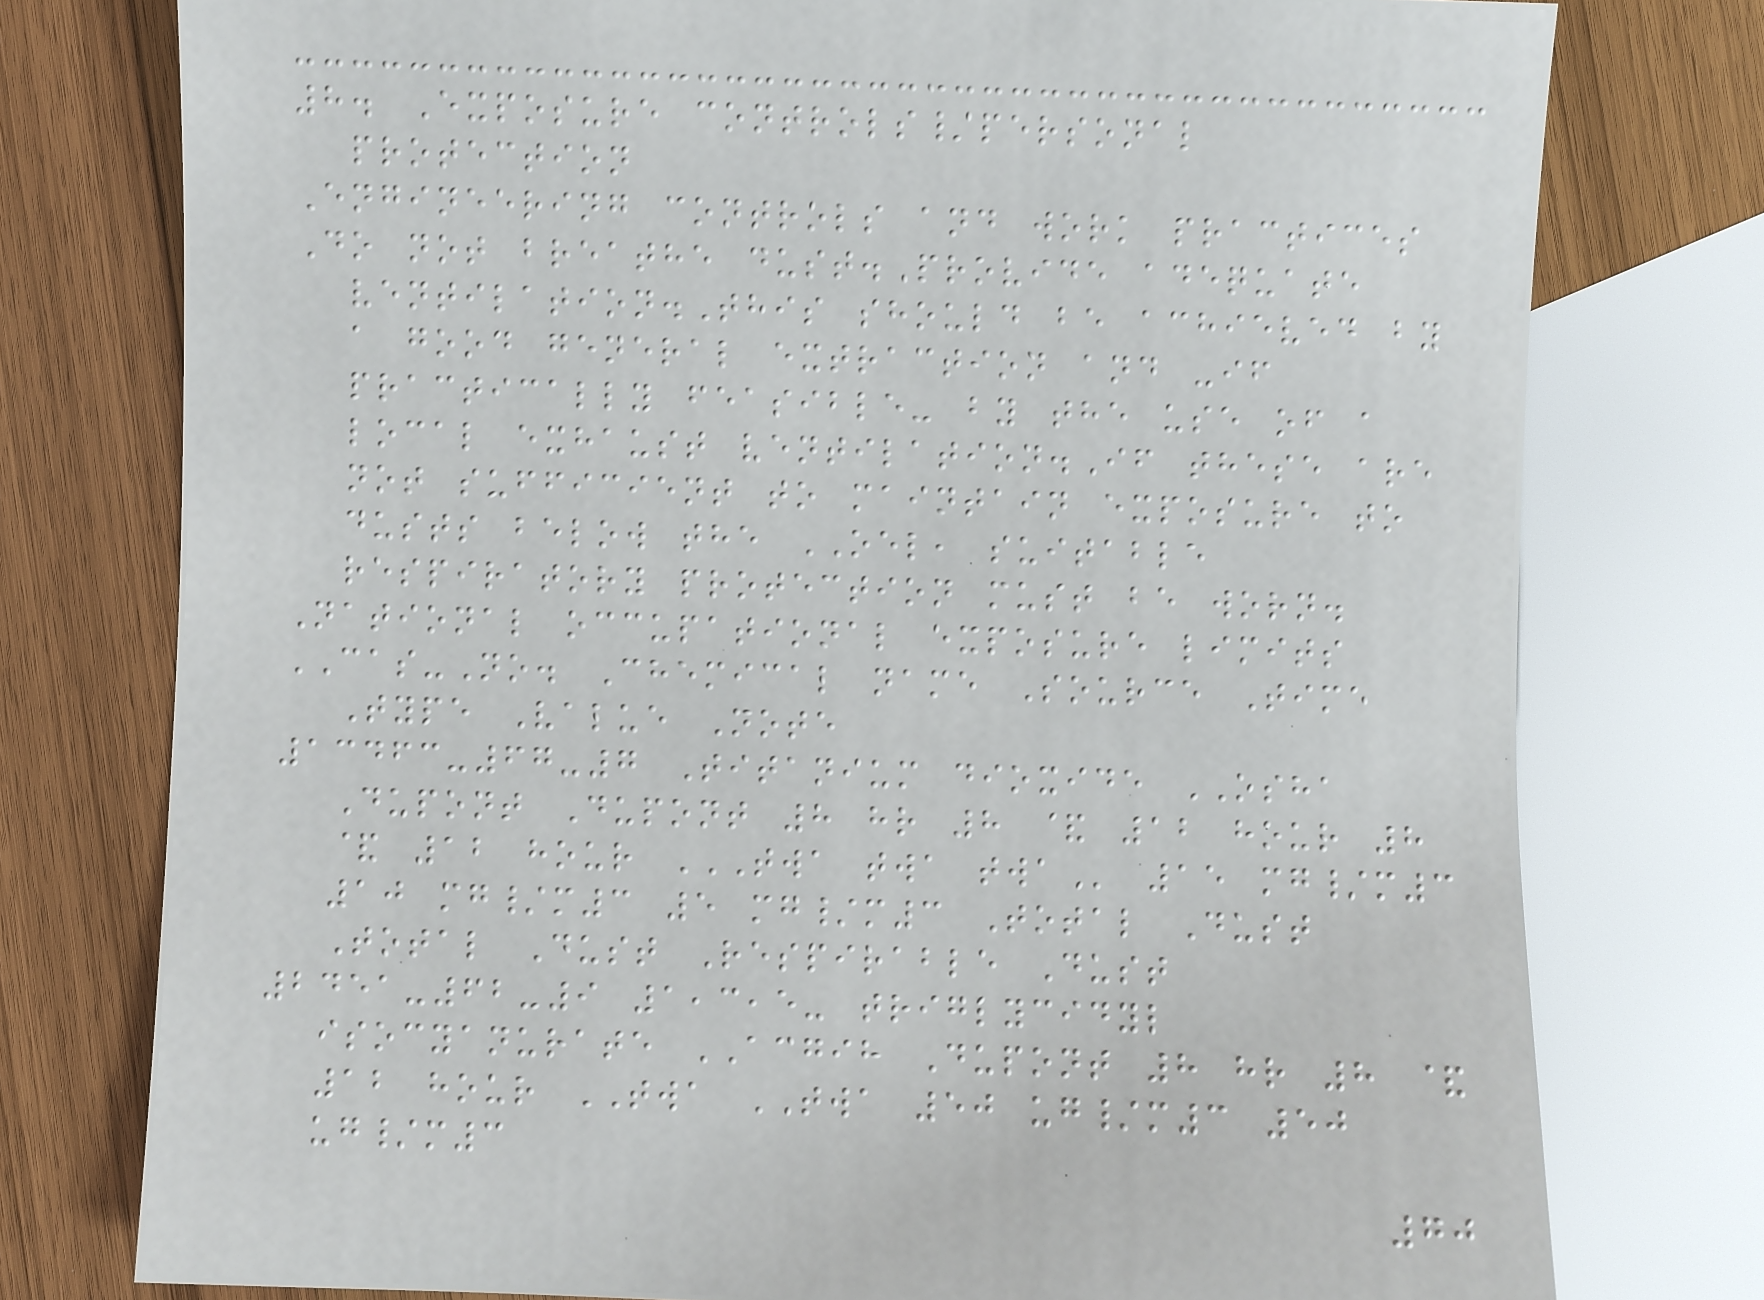8. Exposure controls/personal
protection
Engineering controls and work practices
Do not breathe dust.Provide adequate
ventilation.This should be achieved by
a good general extraction and -if
practically feasible- by the use of a
local exhaust ventilation.If these are
not sufficient to maintain exposure to
dusts below the OEL, suitable
respiratory protection must be worn.
National occupational exposure limits
CAS-No. Chemical name Source Time
Type Value Note
13463-67-7 Titanium dioxide OSHA
Dupont Dupont 8 hr 8 & 12 hour 8
& 12 hour TWA TWA TWA 15 mg/m3
10 mg/m3 5 mg/m3 Total Dust
Total Dust Respirable Dust
2451-62-9 1,3,5- triglycidyl
isocyanurate ACGIH Dupont 8 hr 8 &
12 hour TWA TWA 50 ug/m3 50
ug/m3
70
